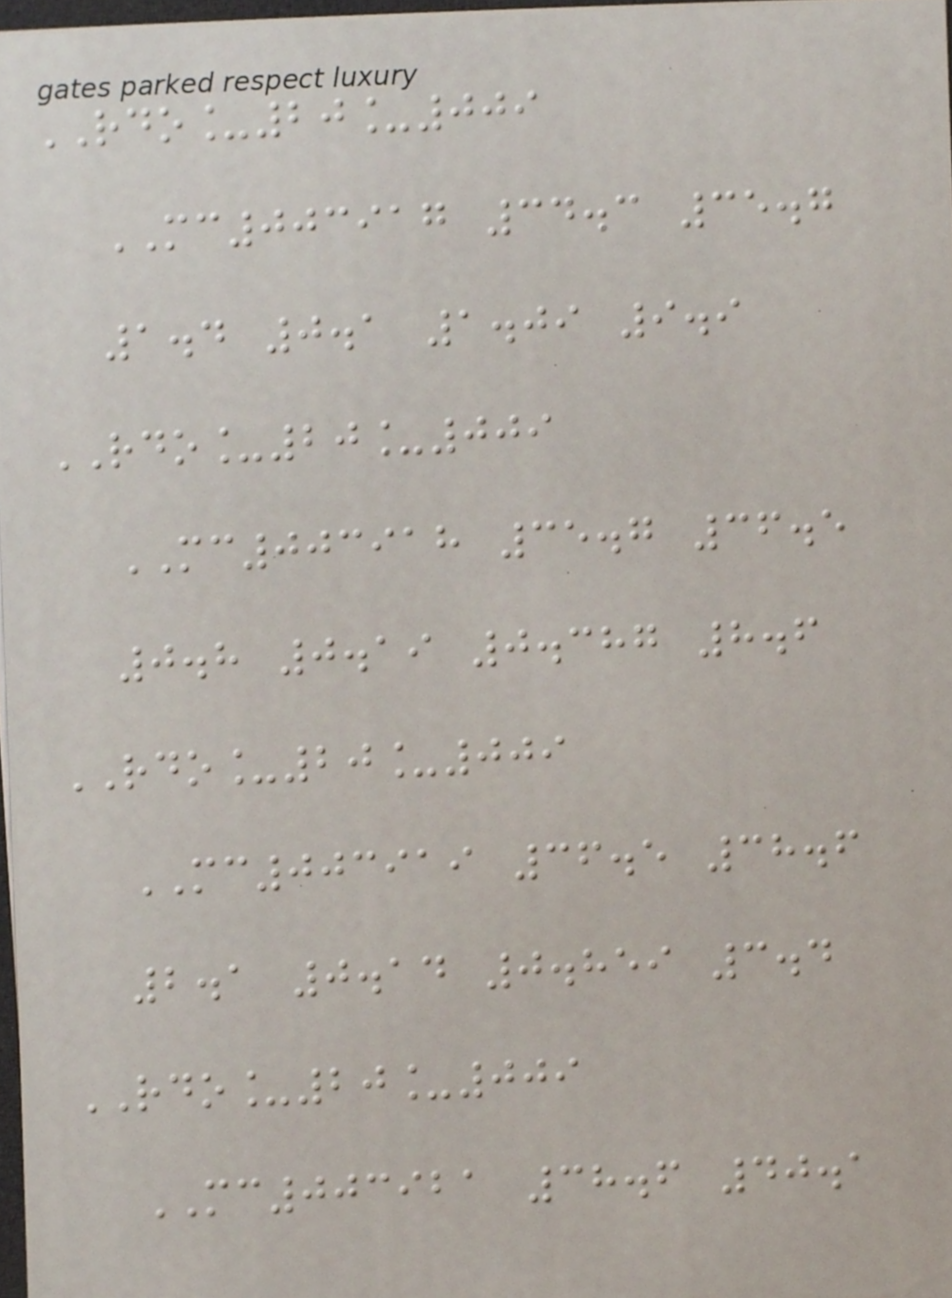RDO_20_009
MC003917 34.3 35.7
1.4 0.1 1.09 9.9
RDO_20_009
MC003918 35.7 36.5
0.8 0.19 0.387 8.6
RDO_20_009
MC003919 36.5 38.6
2.1 0.14 0.859 3.4
RDO_20_009
MC003921 38.6 40.1
